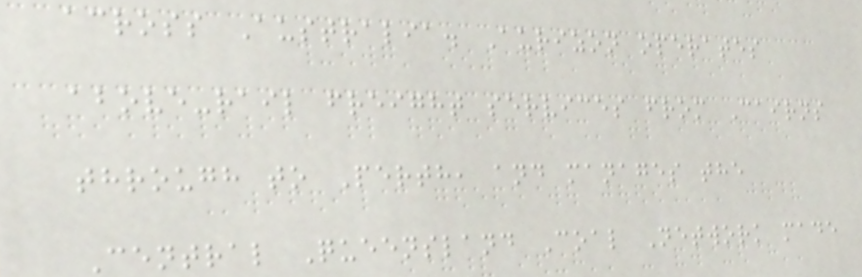across Australia. Aurizon operates
above-rail freight services from Cairns
through to Perth, and manages the
Central Queensland Coal Network made
